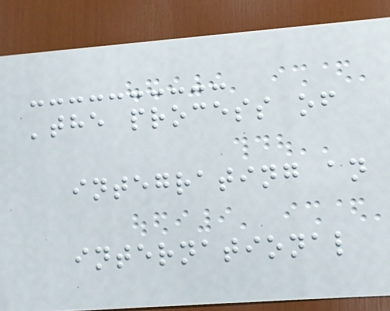'the process of
integrating an
international
